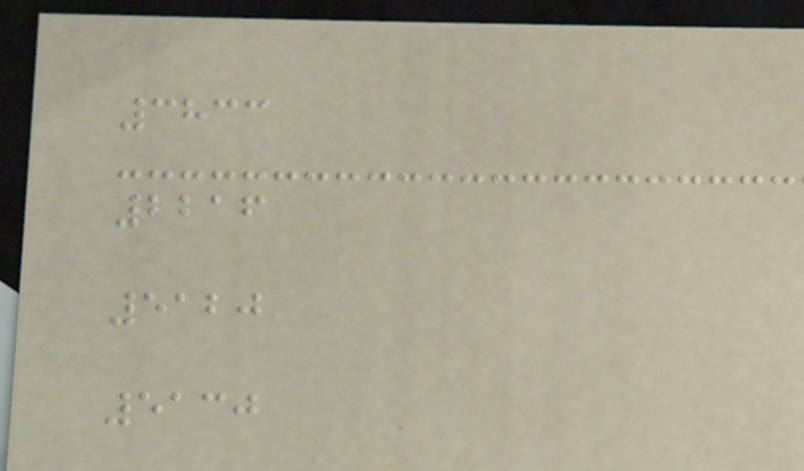3833
2216
5120
5130
